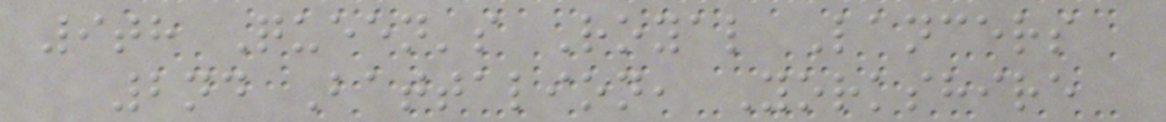9th Queen's Royal Lancers
2nd Battalion, Yorkshire
